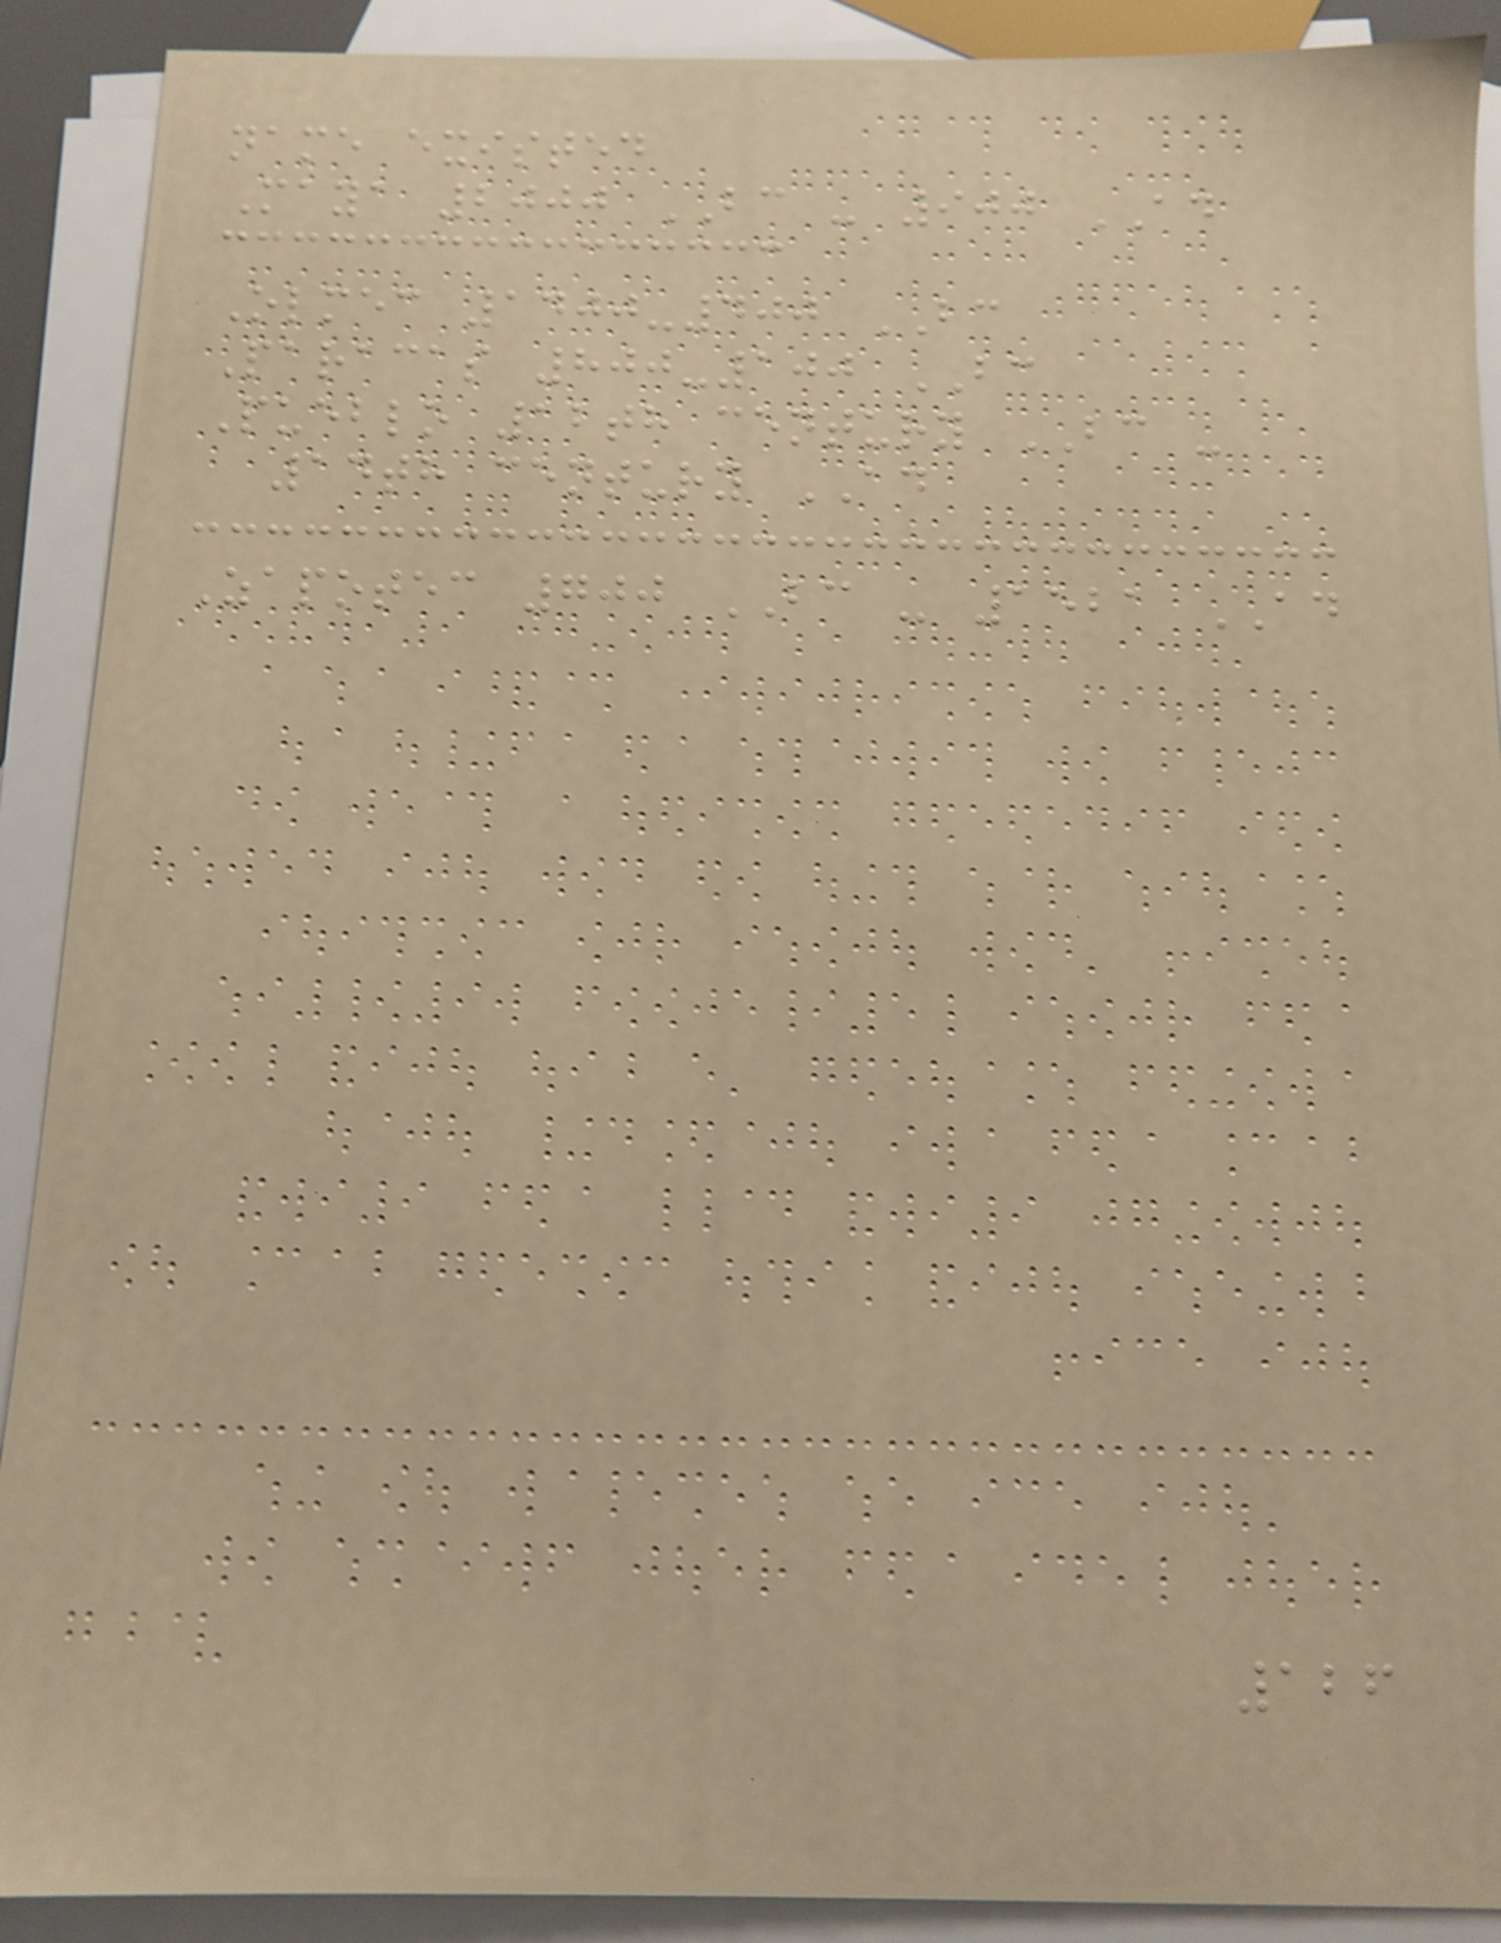name existed
Maya 2000 BC - 900 AD
Olmec 1400-400 BC
Paracas 800-100 BC
Pueblo 12th century BC -
14th century AD
Zapotec 700 BC - 1521 AD
126
